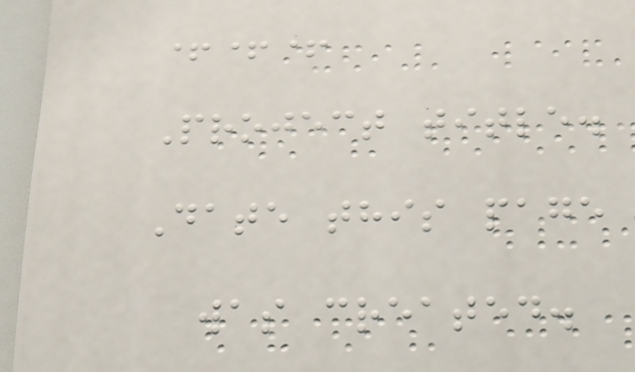+++
Project title.
Date this page
was created.
